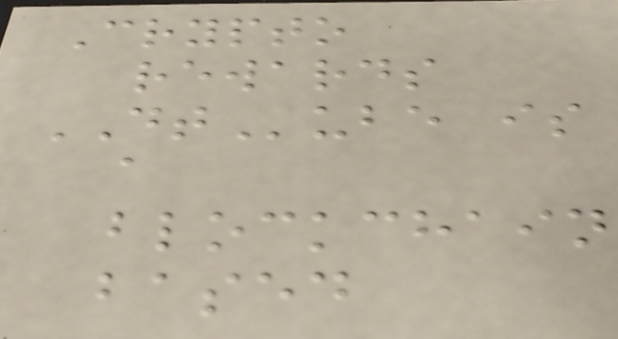Crypto
rewards
DTube is
a
blockchain
based
